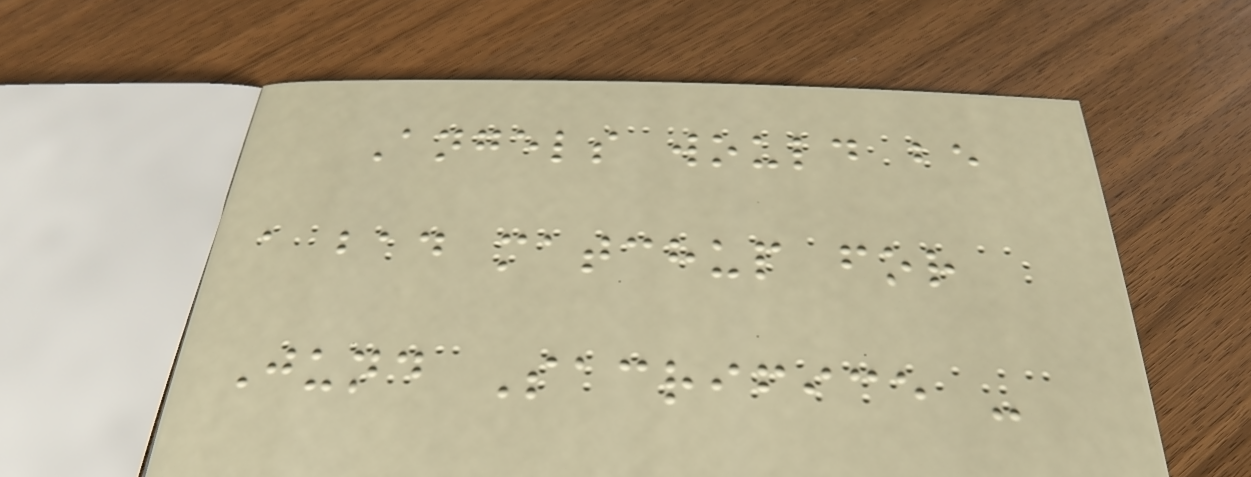Angels would be
a bad matchup for
Jund Sacrifice -
